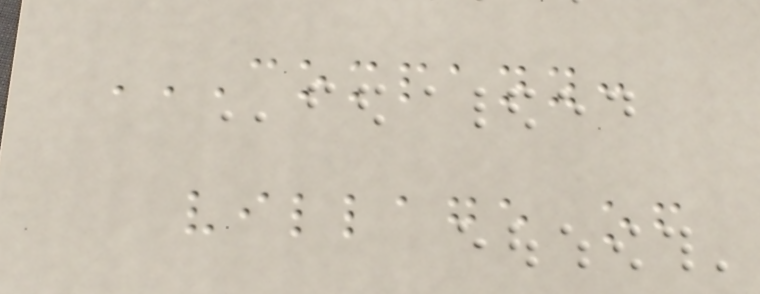COMPANY:
VILLAGE OF
